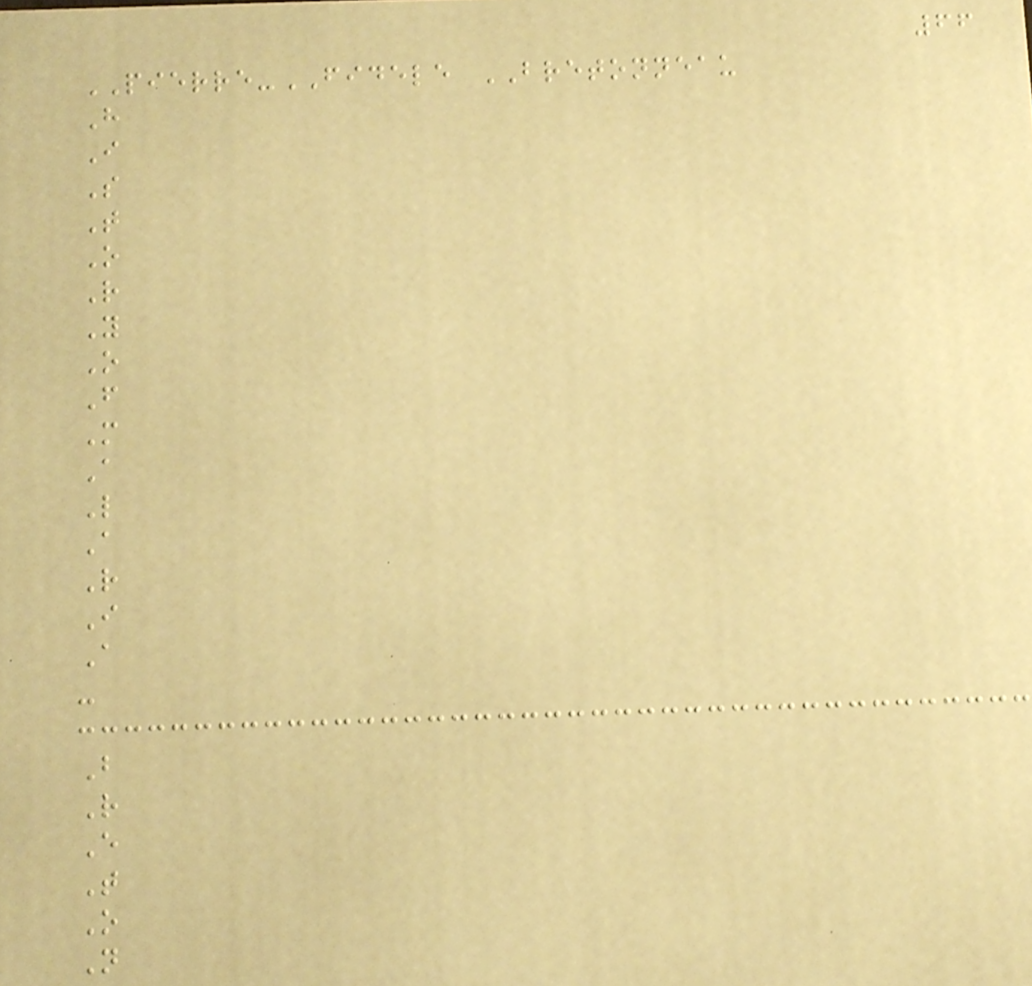66
PIERRE-FIDELE BRETONNEAU
H
I
S
T
O
R
Y
O
F
M
A
L
A
R
I
A
-
B
R
E
T
O
N
